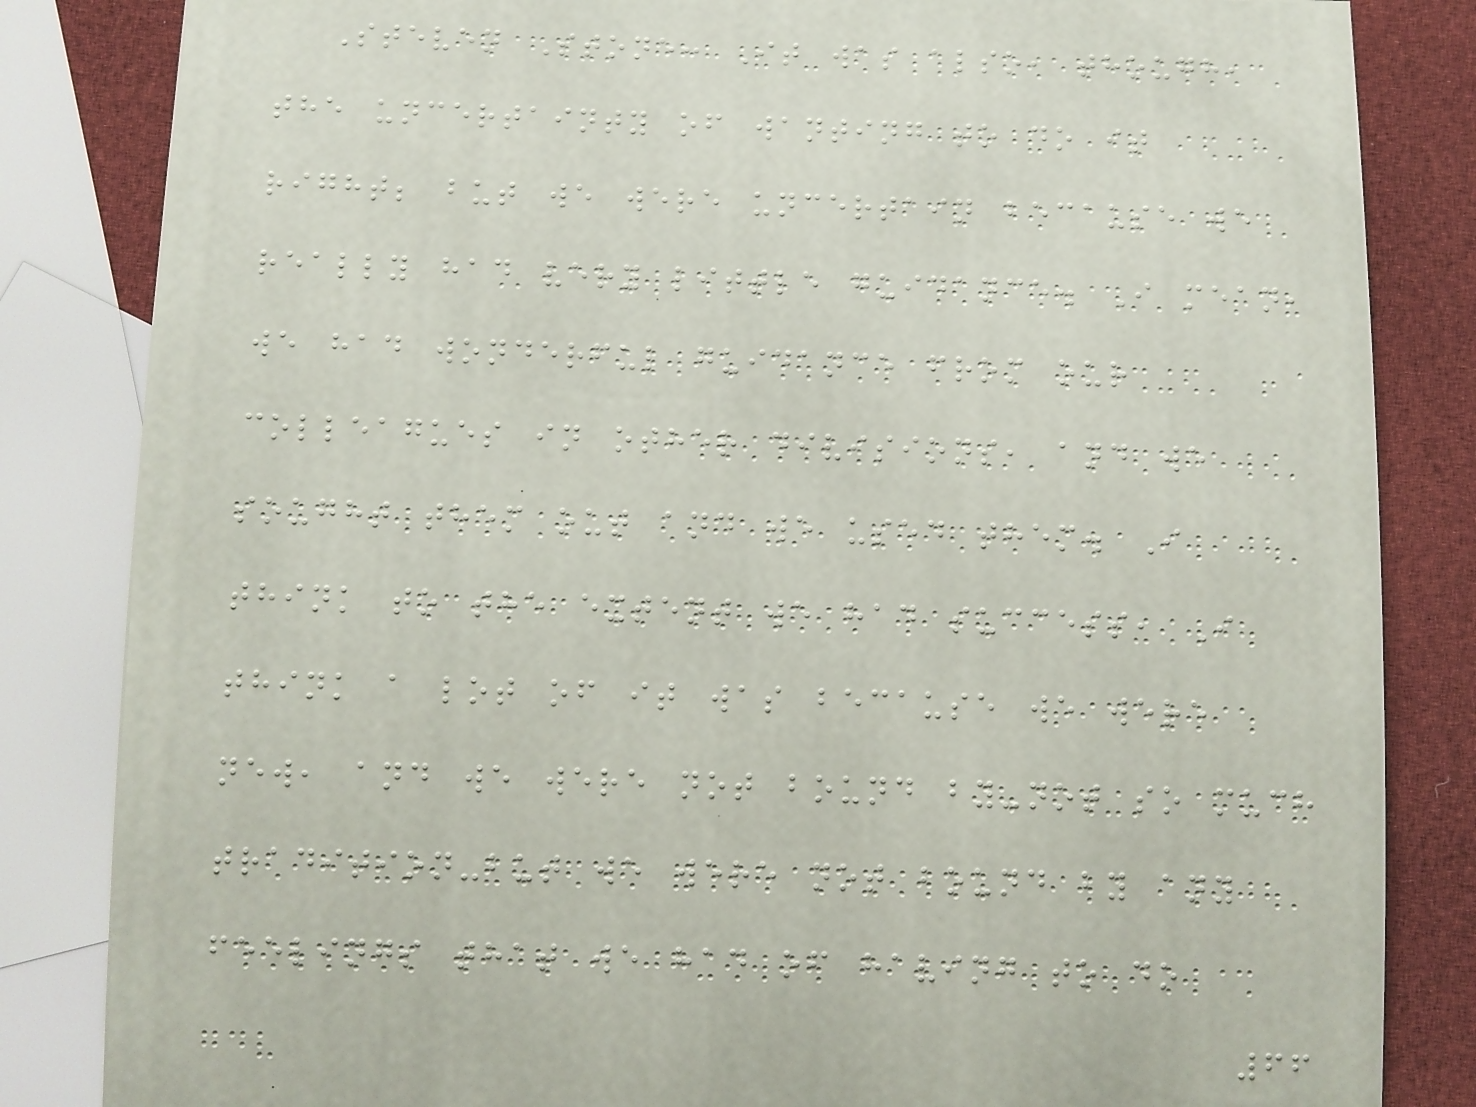Steven Stone: It was also, though,
the uncertainty of wanting to do it
right; but we were uncertain because we
really had very little guidance. I mean,
we had wonderful guidance from our
colleagues in other divisions, and we
sought them out and we used them. I
think to the extent we had success, I
think a lot of it was because we were
new, and we were not bound by-not so much
tradition-but we were not bound by any
feelings that we had of having to do
66
